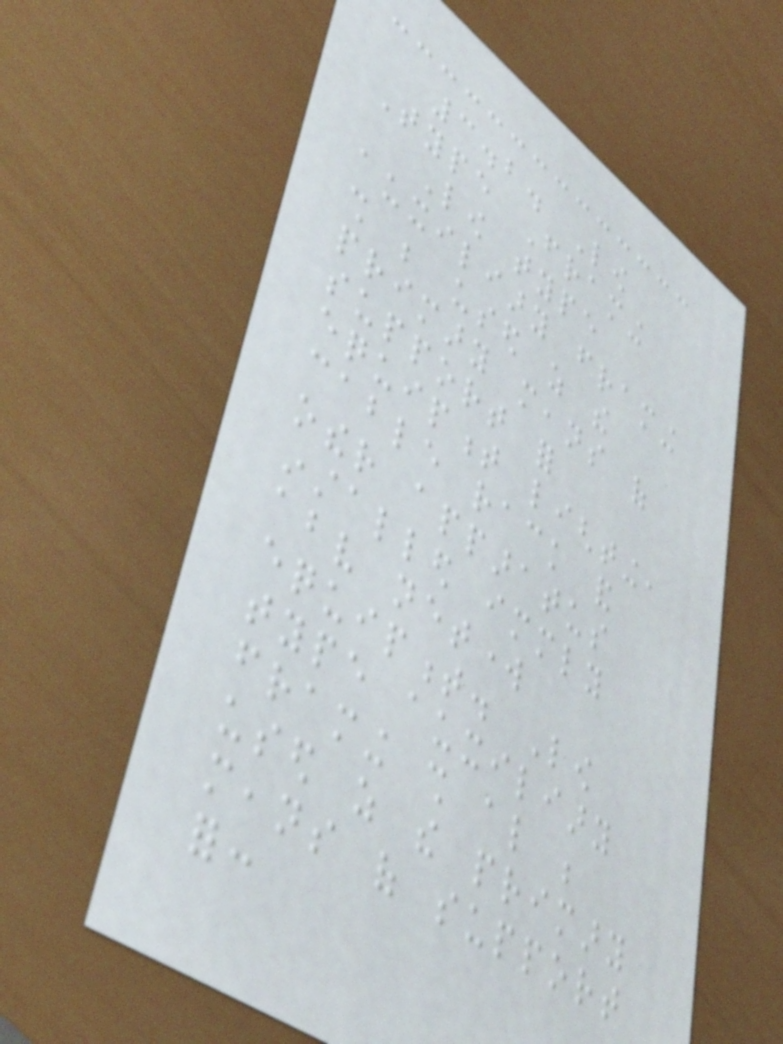3.2. Low
Type Framing
Low type
auxiliary framing
shall be used as the
primary means of
support for
equipment lighting,
cable rack and
other apparatus
installed immediately
above network
equipment. Low
type auxiliary
framing shall also be
used as the primary
means of support
for:
